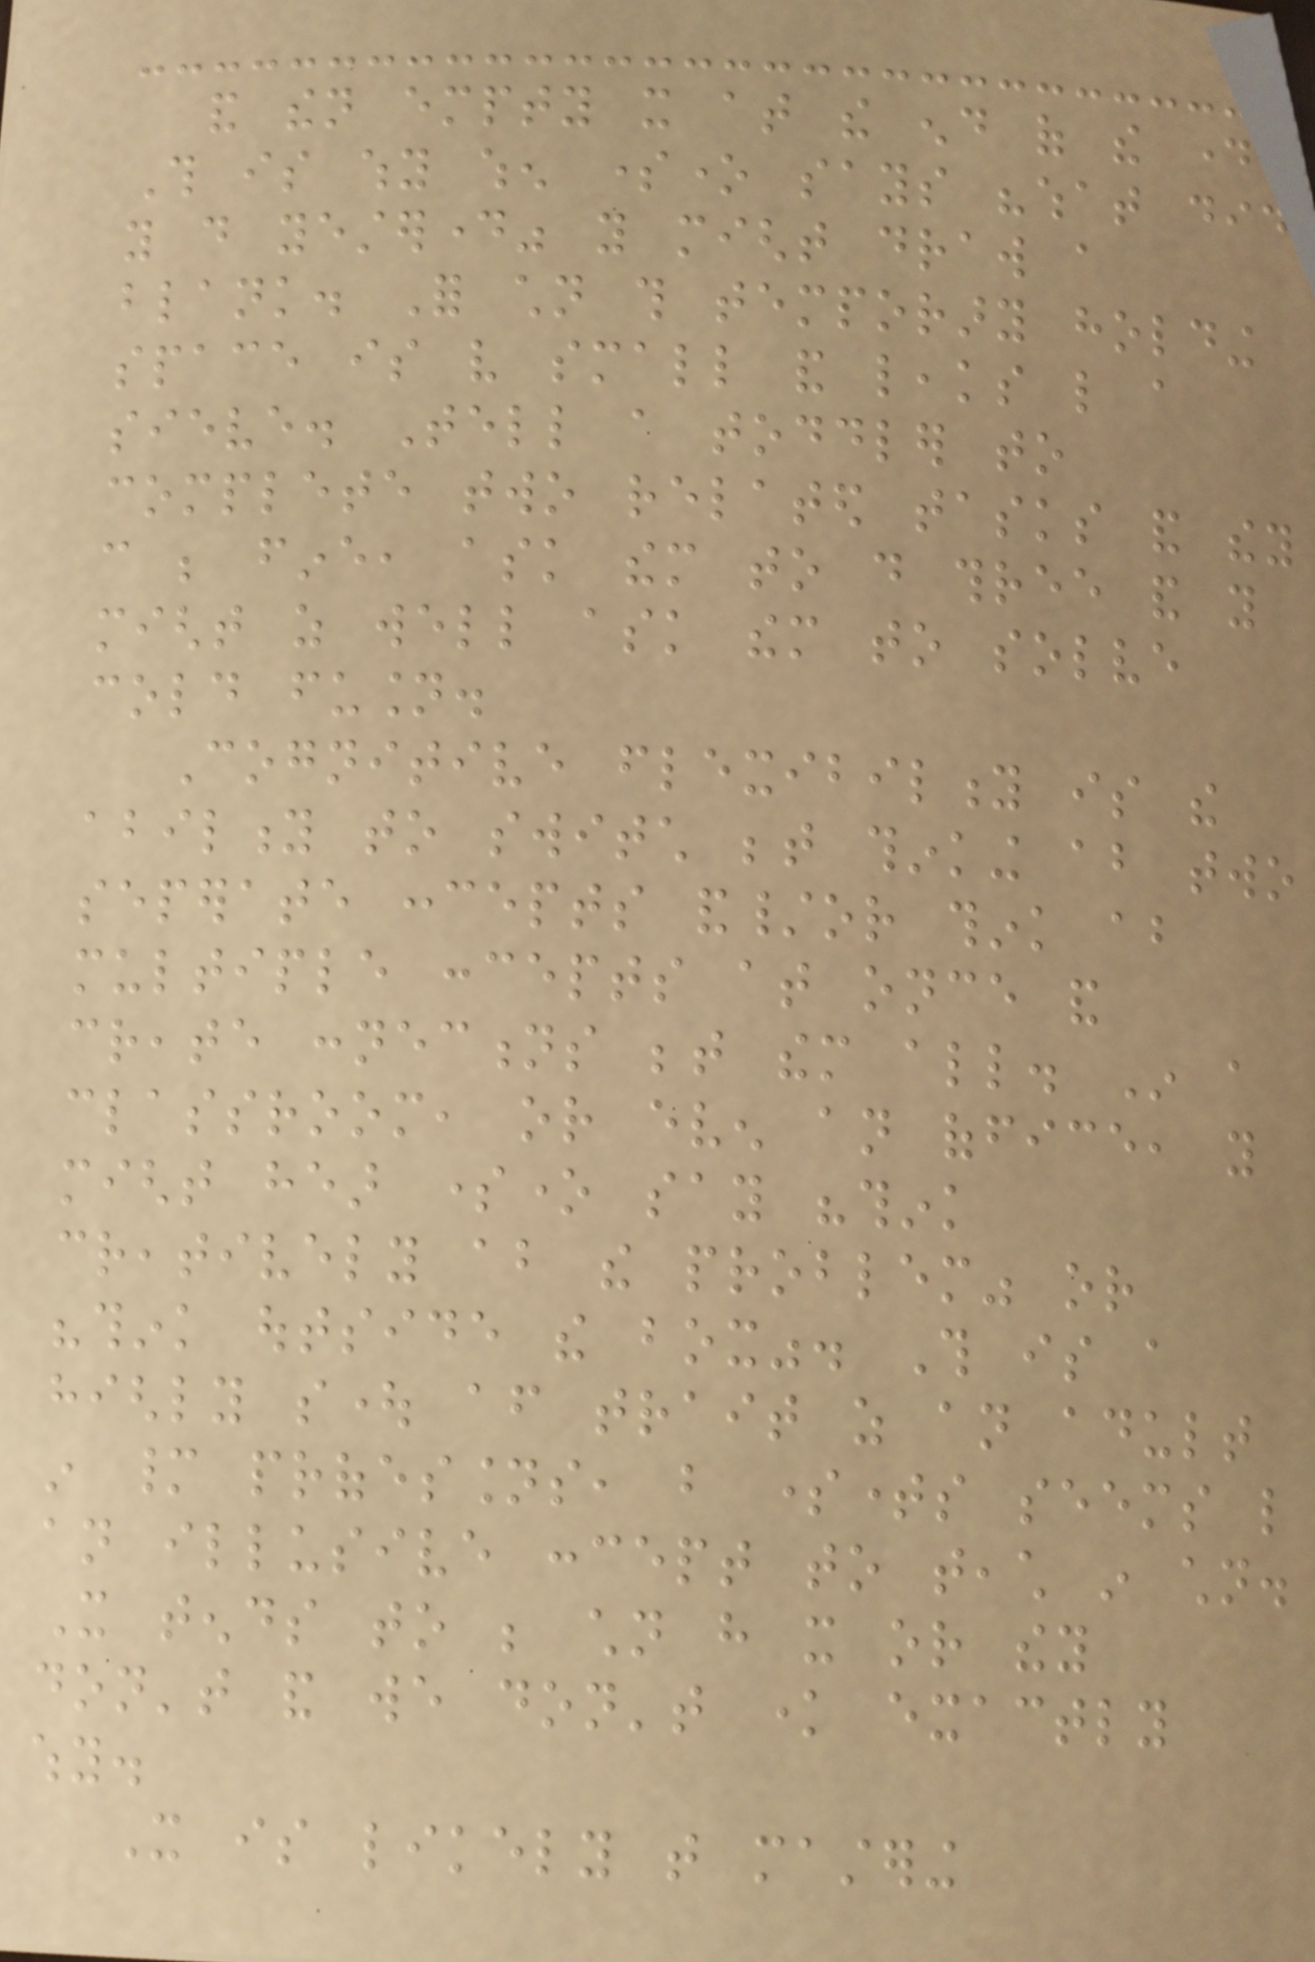and then empty it at the end of the day.
This is why when someone says "what did
you do yesterday" you might draw a
blank. For children this temporary holding
space is very small and leaks like a
sieve. Tell a toddler to
complete two related tasks and they
can be fine, ask them to do three and you
might as well ask them to solve
cold fusion.
Cognitive flexibility is the
ability to switch between thinking about two
seperate concepts and/or think about
multiple concepts at once and
create connections between them all. In a
classroom, or even an office, you
might hear someone say "think
creatively about the problem" or
"think outside the box". This is a
highly sought after trait as an adult
in many professions, but sometimes seems like
an illusive concept to teach in children.
It tends to be children have it or they
don't and we don't know exactly
why.
It is likely that mastering
